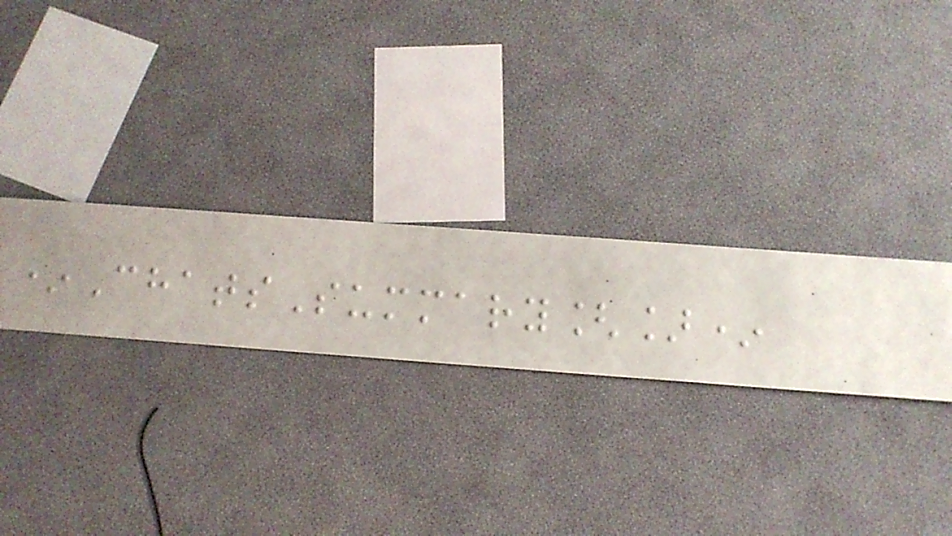*ChatsSummary[]*
